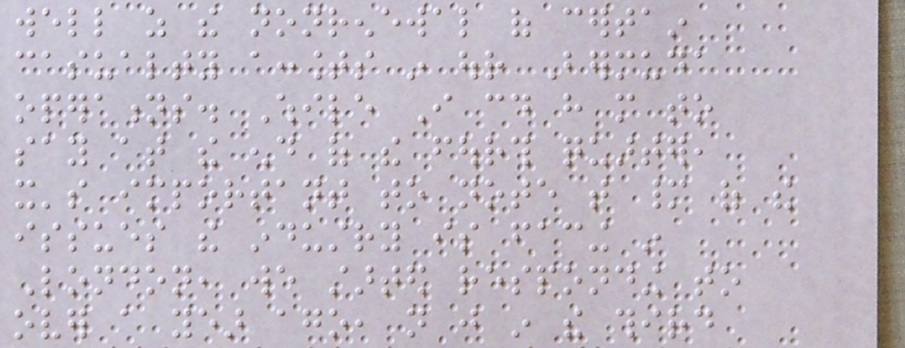well as the nonrenewal of certain
casualty accounts in our Bermuda
operations. While I could have more to
say at the end of the fourth quarter,
it's important to note that many of the
issues the industry is facing in
London, we started responding to
over a year ago, not just in the third
